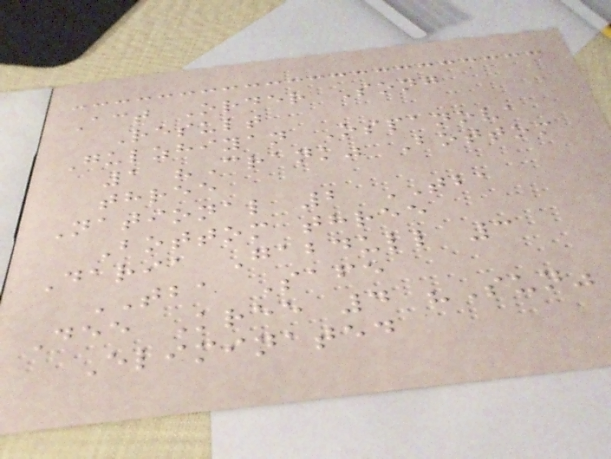Act Order Song
Result
Gulzhiyan Ospanova
1 "Crank" Bottom
three
National 2 TBA
Bottom three
Daria Gabdull 3
TBA Safe
Dee Kree 4 "Sun"
Eliminated
